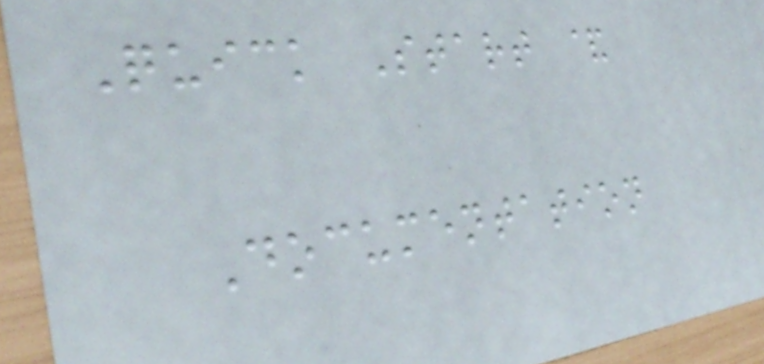Quick Start &
Documentation
